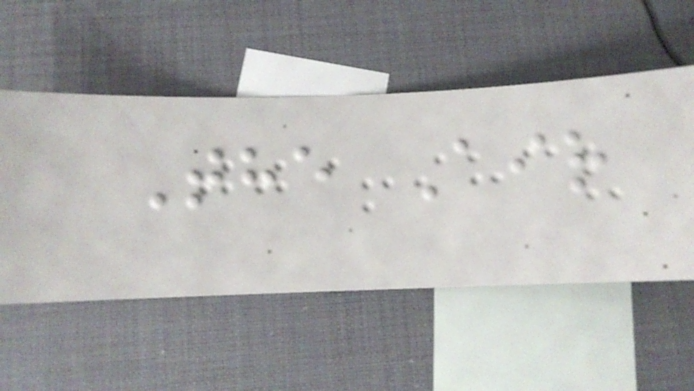The Air
